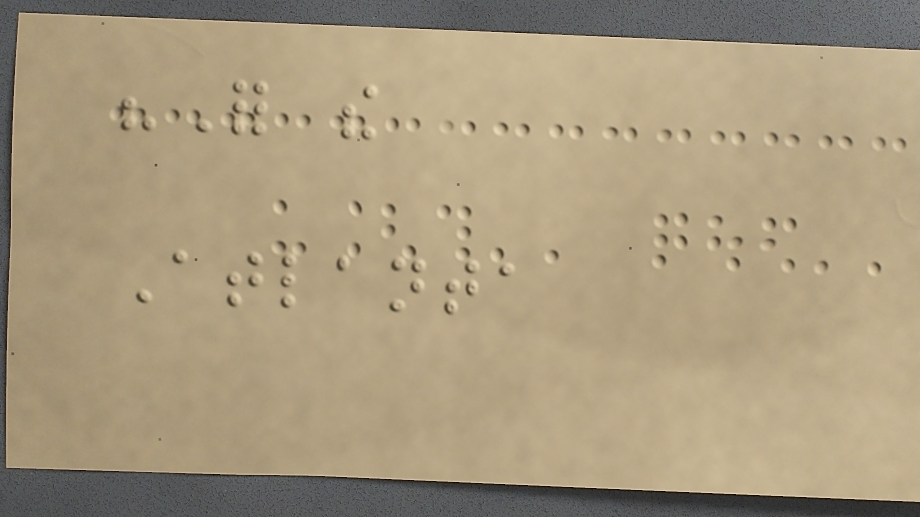"For the
Atlanta
